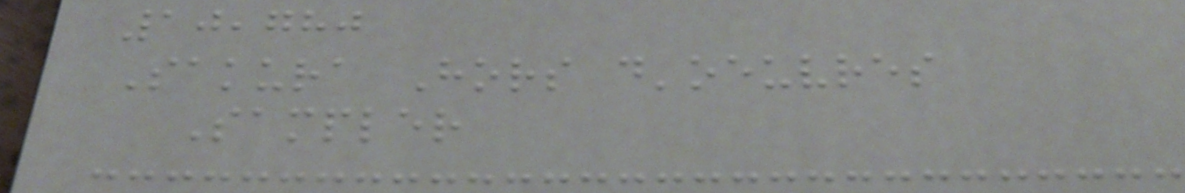10,780
Sakura Hors d'oeuvres
Sampler
